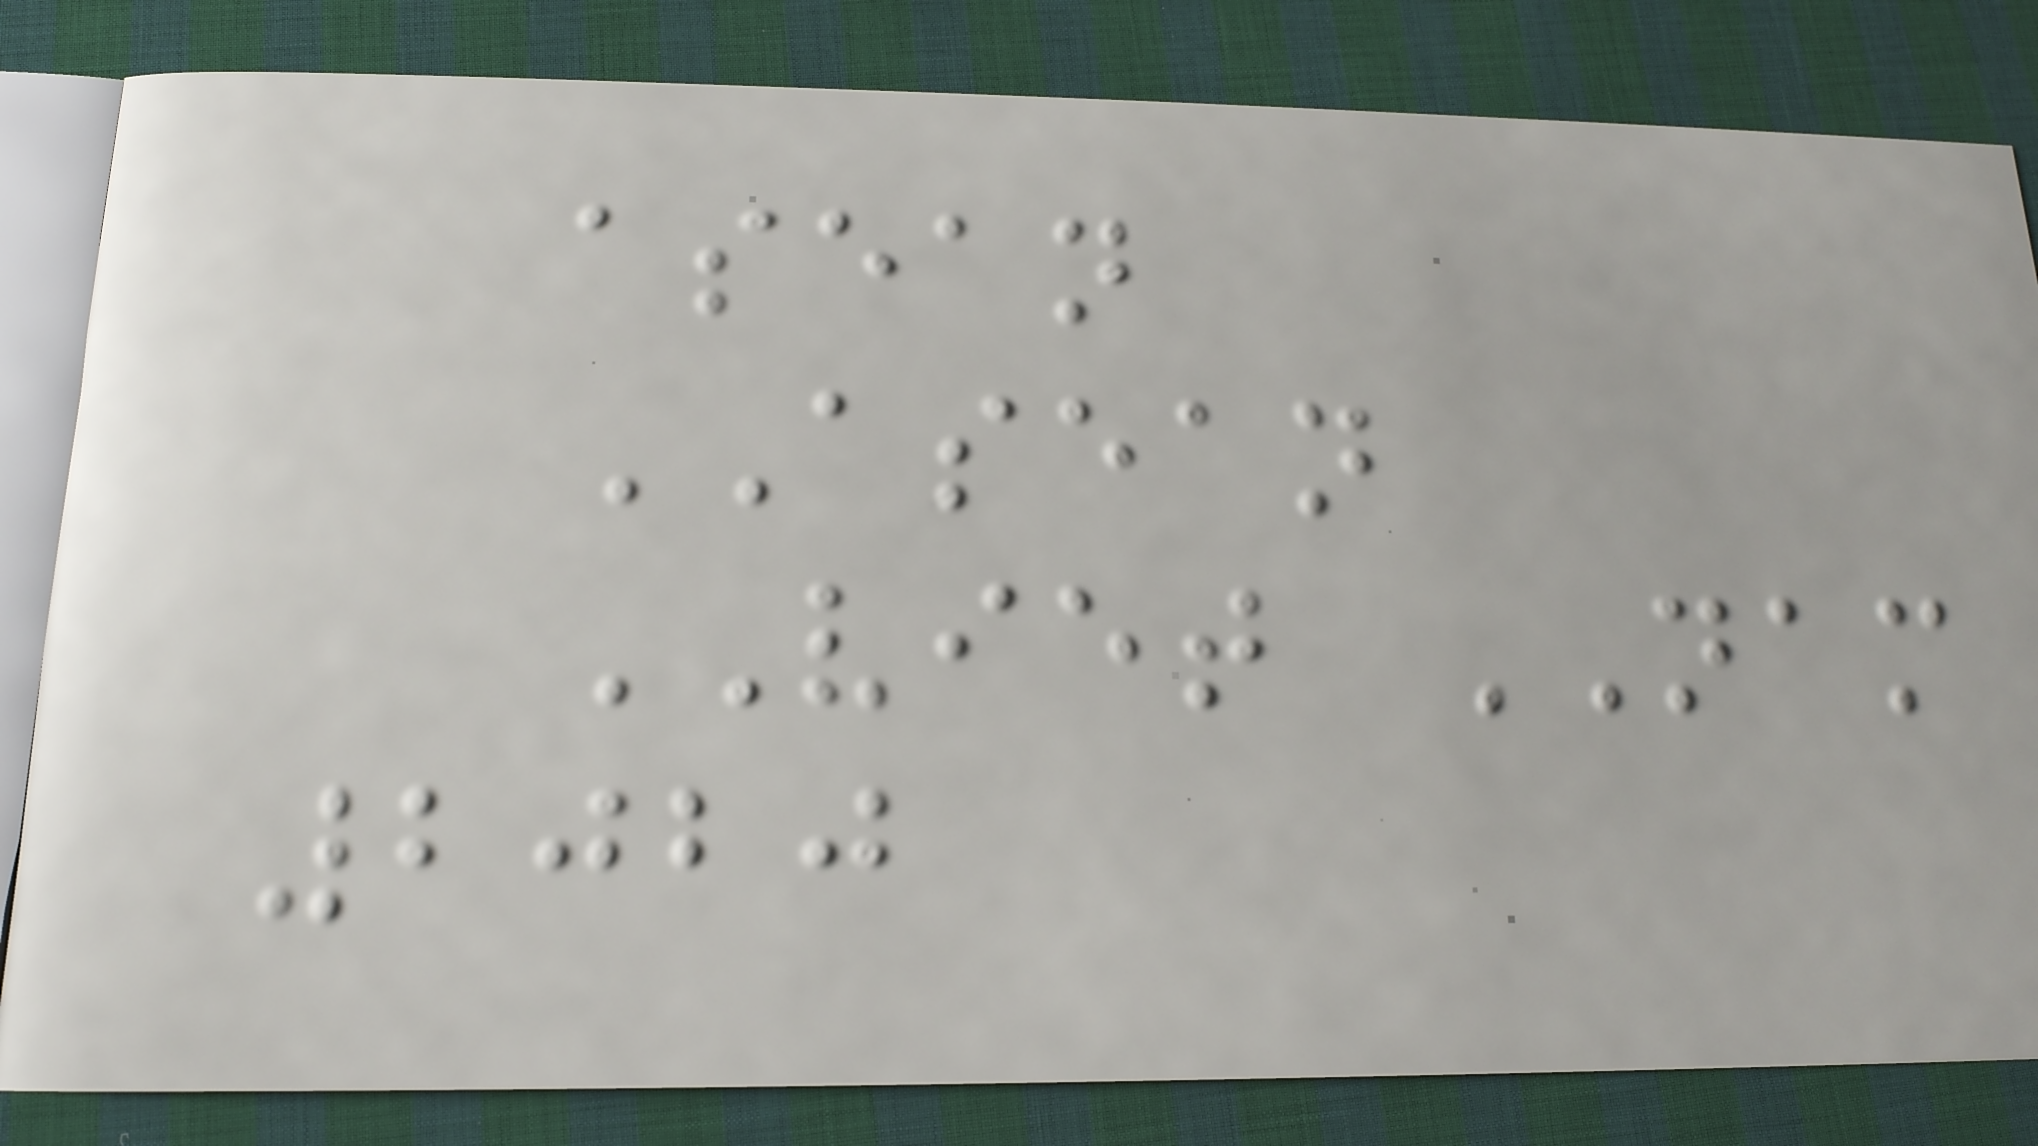asean
ASEAN
VIET NAM
2020
